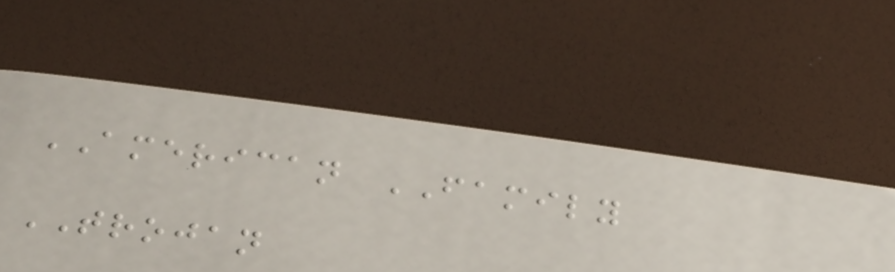AMERICAN FAMILY
TROJAN
